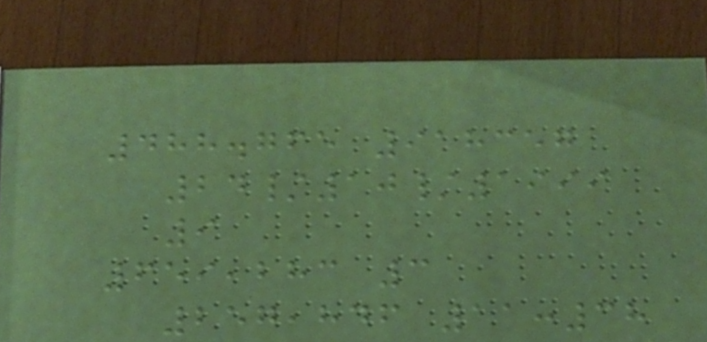488.765 918357
24/10/1999
9
659,283 3
257,846 11:38
